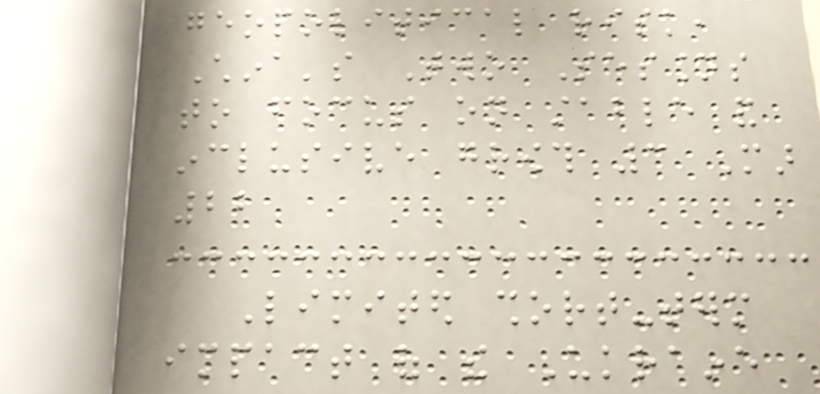geopolitical risk,
China's Two Sessions
to focus on stable and
inclusive growth 3 Mar
22
Limited short-term
impact of the Ukraine
